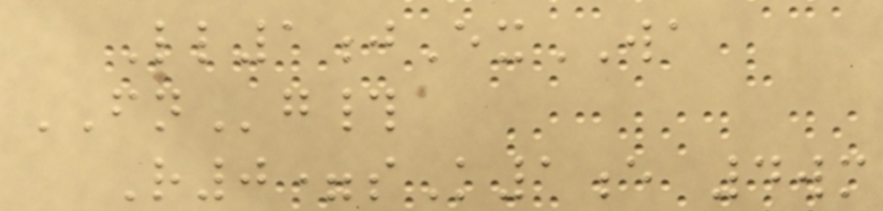Ll1jExWA
FNg#
R0=sK1e 4wm
